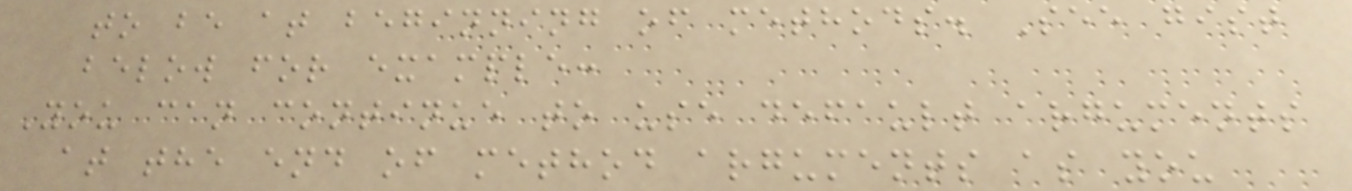to be at beginning of methods. See gist
below for example:
You can continue to use default arguments
at the end of method arguments as you
